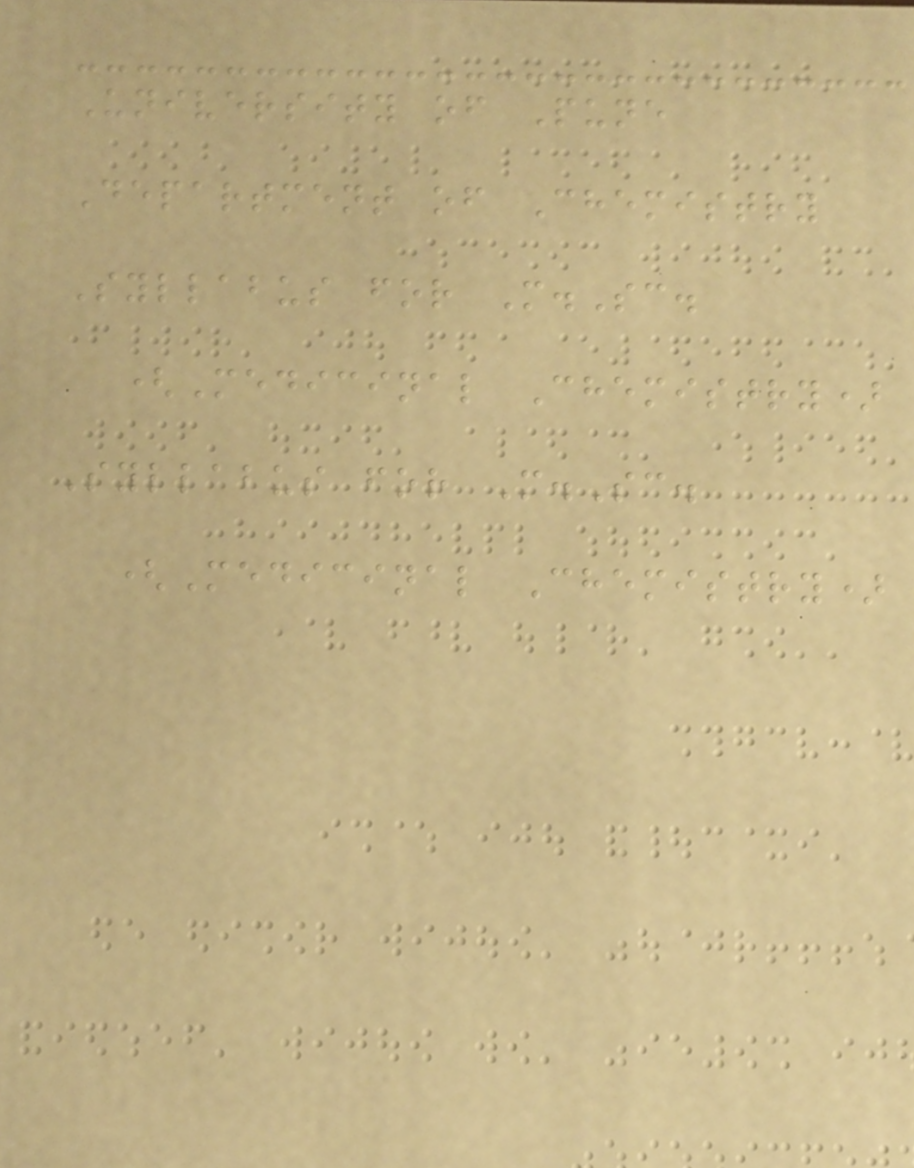University of Pune
Department of Chemistry
Syllabus for M.Sc.
(Medicinal Chemistry)
Syllabus for M.Sc.
(Medicinal Chemistry)
